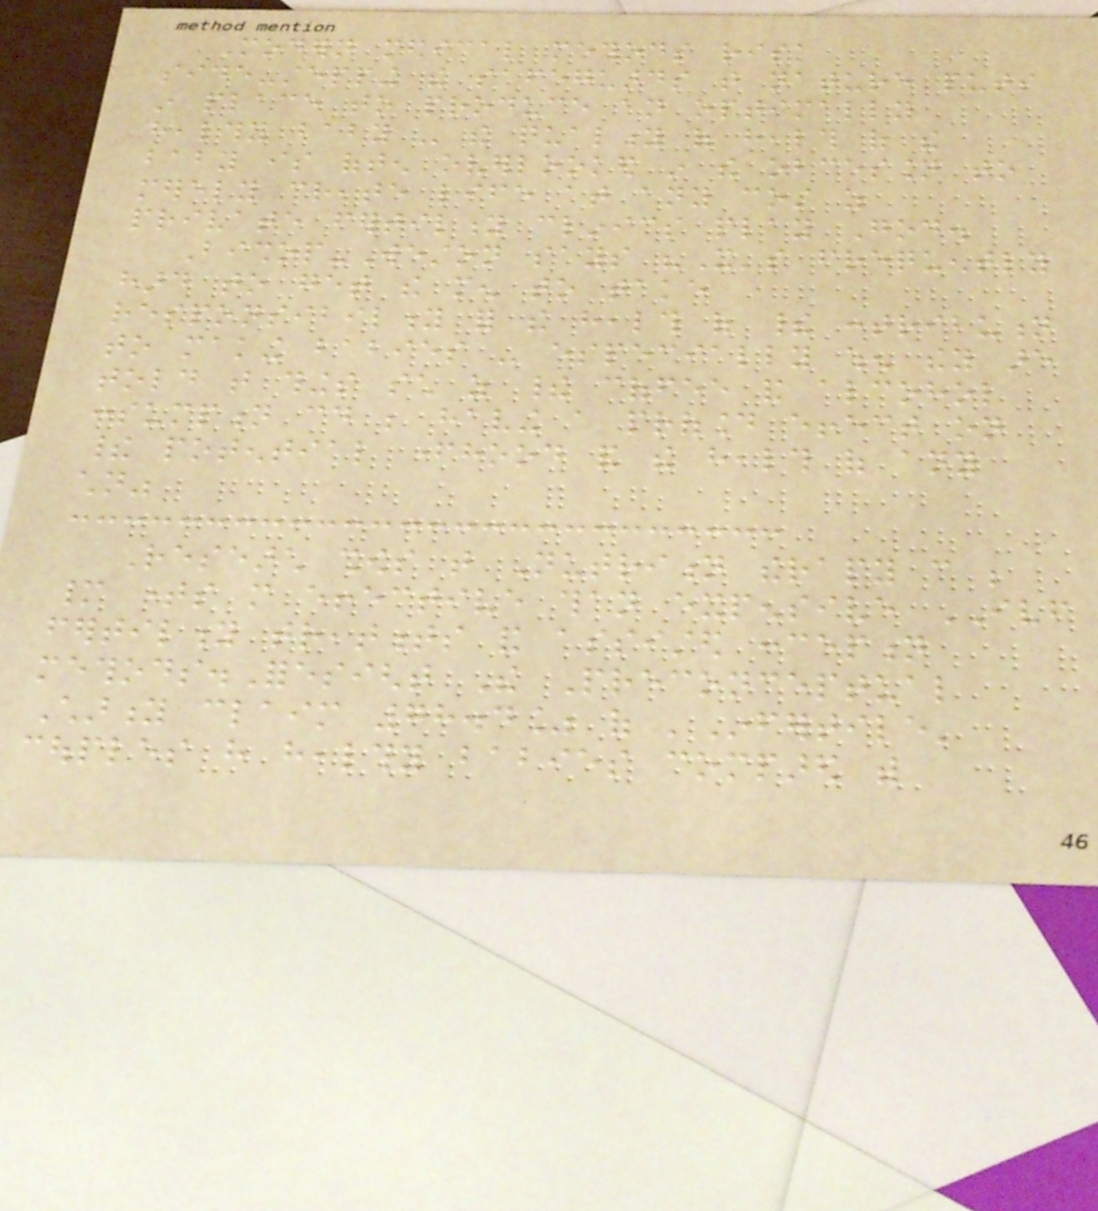Modern medical methods risk
side-stepping the safeguards that nature puts
in place to produce an optimally
healthy baby - the quality of health of the
baby is often overlooked in the obcession to
merely create life at any cost as
private fertility clinics play God.
Bishop-Weston says "It's frequently
hard to get the men to take
responsibility for the health of their contribution
to making babies - especially when they are
told that things such as their coffee and alcohol
consumption could be having a profound effect on
their potential fatherhood and the health of any
children"
Research shows that Nutrition therapy can be
many times more effective than expensive IVF
fertility treatments and assisted conception
methods.Foresight The Preconceptual
Charity claim 78.4% of 'Infertile'
couples have healthy babies compared with
